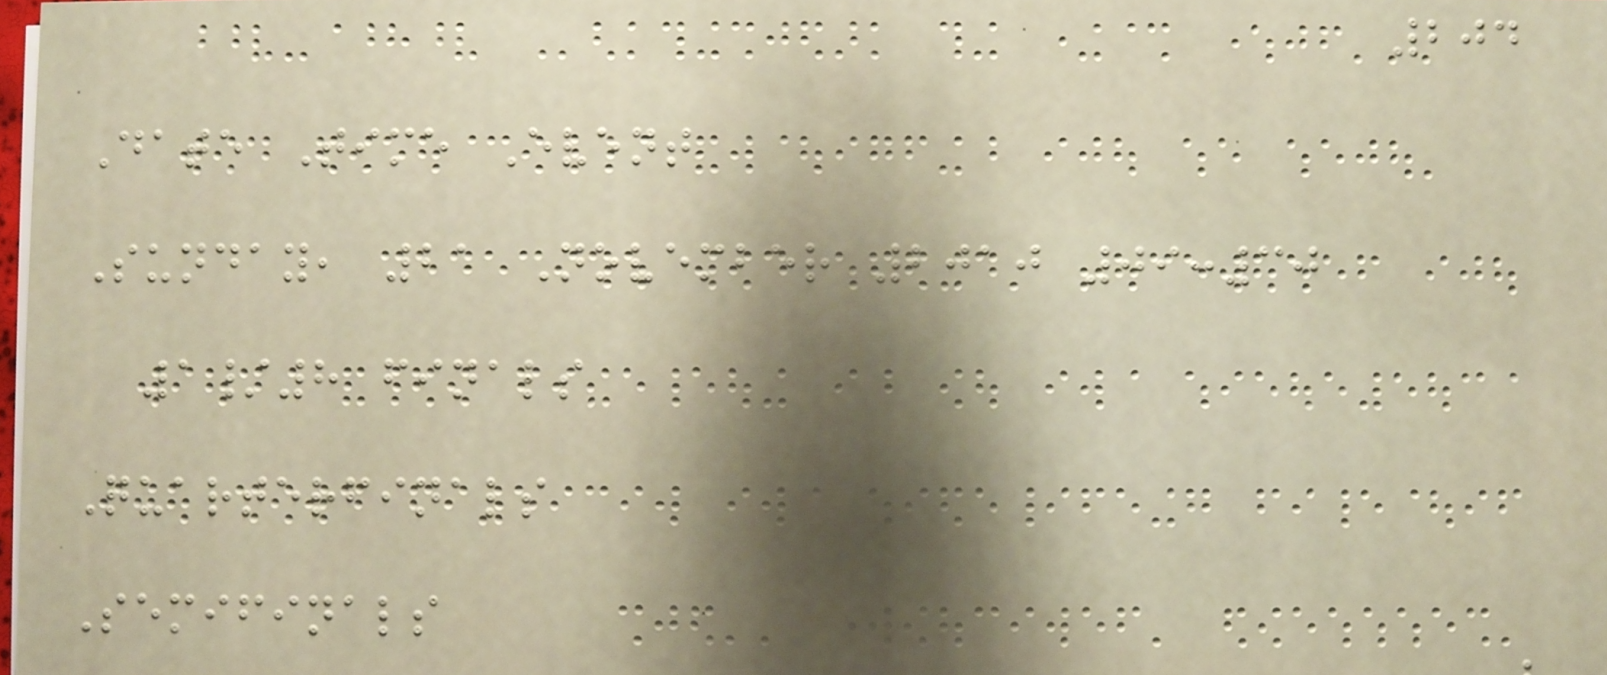204
Date Time Event
Sunday, 21 November 2010 09:30
1/8 finals
Quarterfinals
Semifinals
